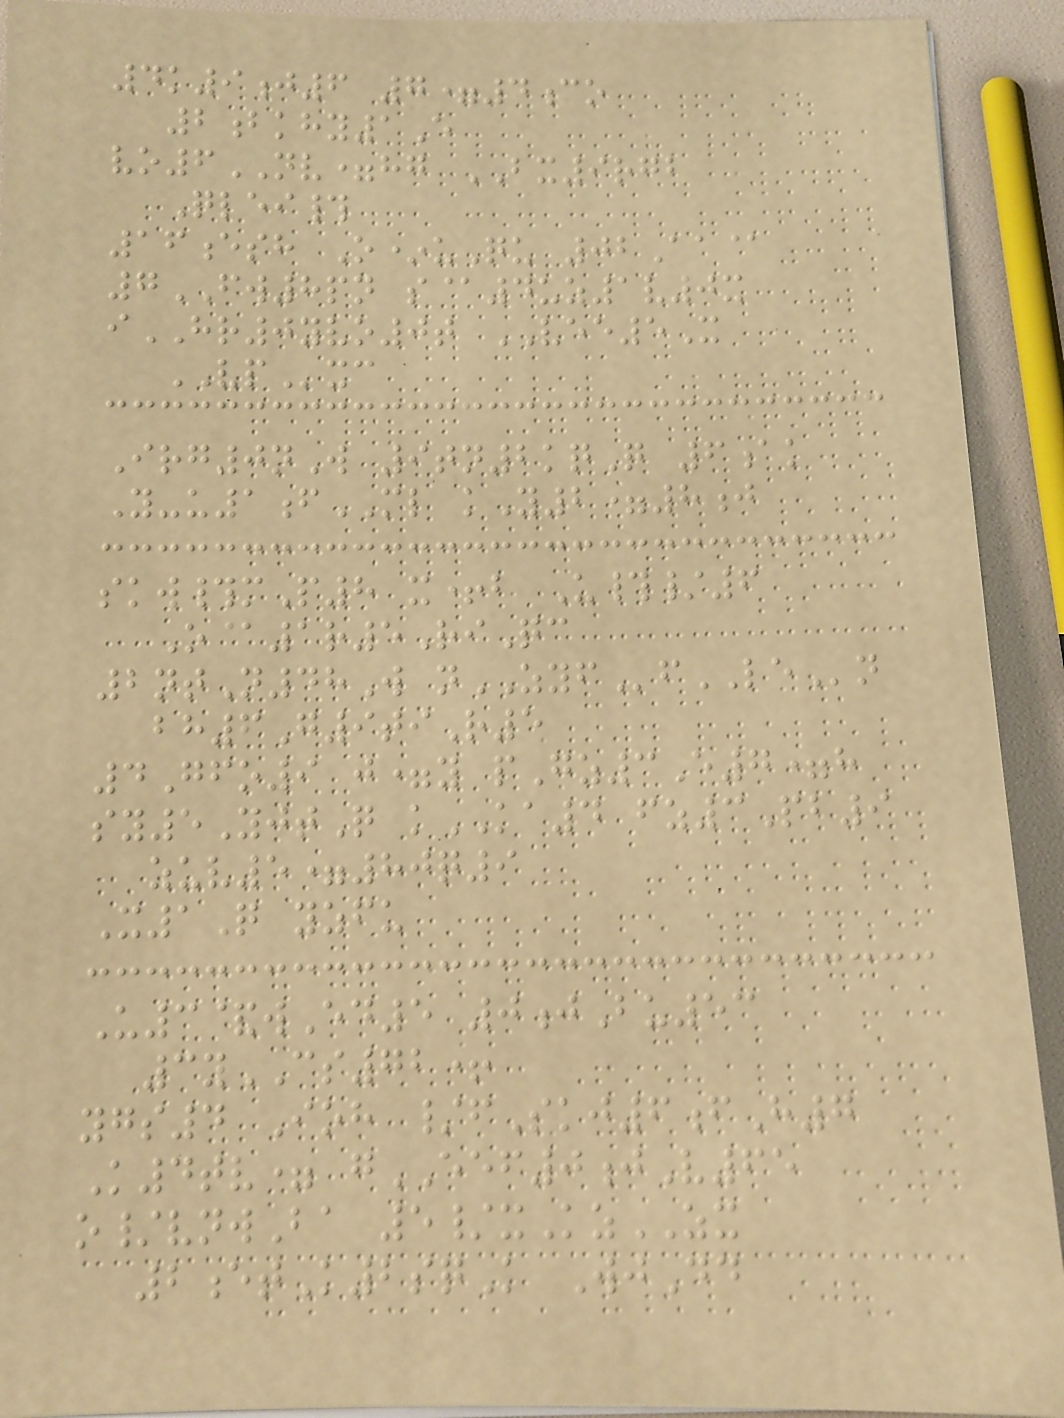4k9j6 7=4co
2bkhy1E
vo6NV=hg BX9rgb
Qlei#
16esh O*uQu 02Aa@
7FW8pn s@4uz1v0x
iHR0yvo0t VEE5X
VPxc
Irg0nW 9tn2kqQ 6ak
Y-u1fML kY2=8j
skw#mP8 x+b U#/6
O@1r5RiQc
2ntN48W nZYFfLEn
bh6G9tiR5
4Gfo9 j=y pGz3E7=h
sy5YjtQ kKA4 fz3Pb9
zuv5=80q9
X1Q yzfu
U3&wEd5 0jBu53
3yCS72+
ygs4 Ioh /fSkj6fH7
K4tv= gEEF0jV65
o/vnwBa 5/xKzZX
2etK2sqK WjDd
